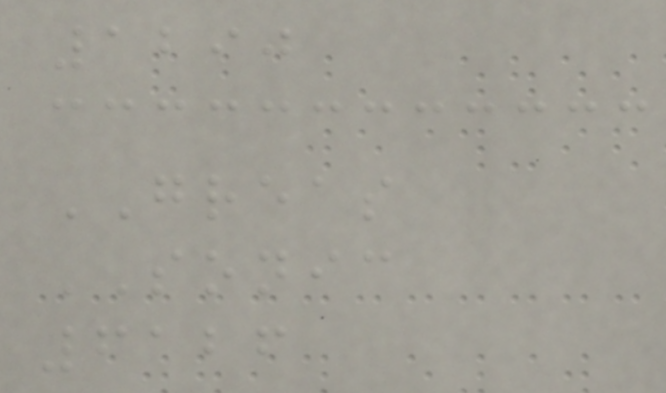1290
GREAS
SONIC
6126
